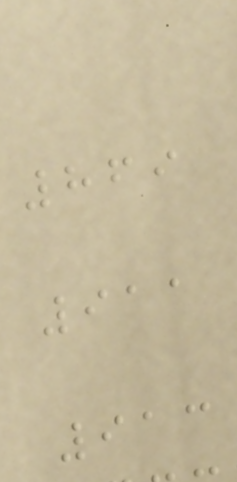869
911
913
